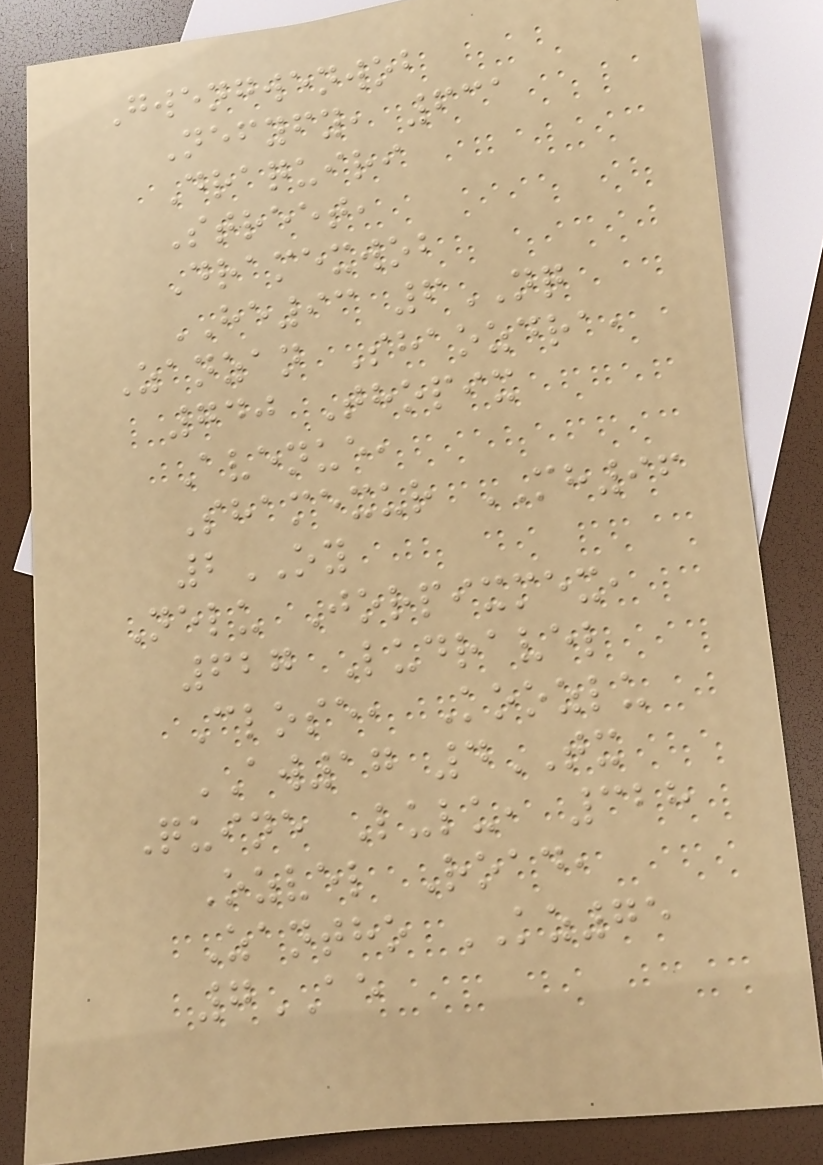Gwengwenwob
Nefyfy, 631
Draquiri
Street,
Dramexwob
HE93 6NQ
Zanzan Shaozdra,
740 Thopix
Avenue,
Shamexur MH96
2OY
Nelu Jorpixmex,
627 Ludravel
Close, Koozlu
AW17 4TX
Quine Lulu, 328
Ozvel Road,
Zantho KZ75
7AE
